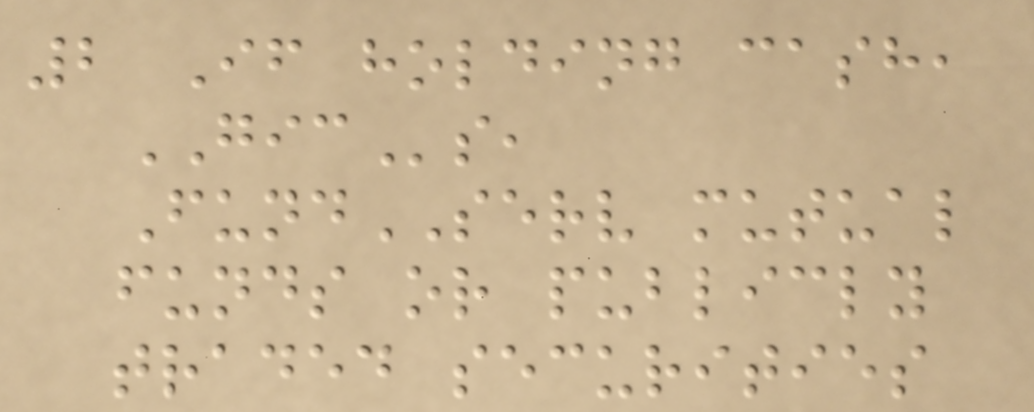2 If holding cash,
GICs,
FundSERV mutual
funds or publicly
traded securities
